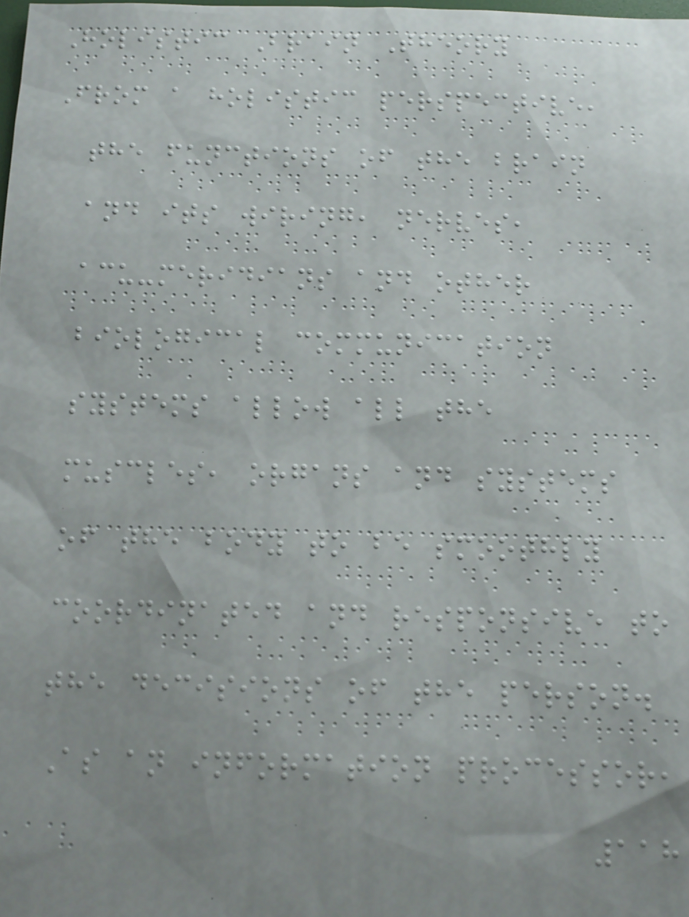Holistic Brain Theory
From a holistic perspective,
the functions of the brain
and its wiring, nerves,
acu-meridians and other
biological communication
systems allow all the
muscles, organs and systems
of the body to be smoothly
coordinated and responsive to
the decisions of the person.
As an information processor,
118
